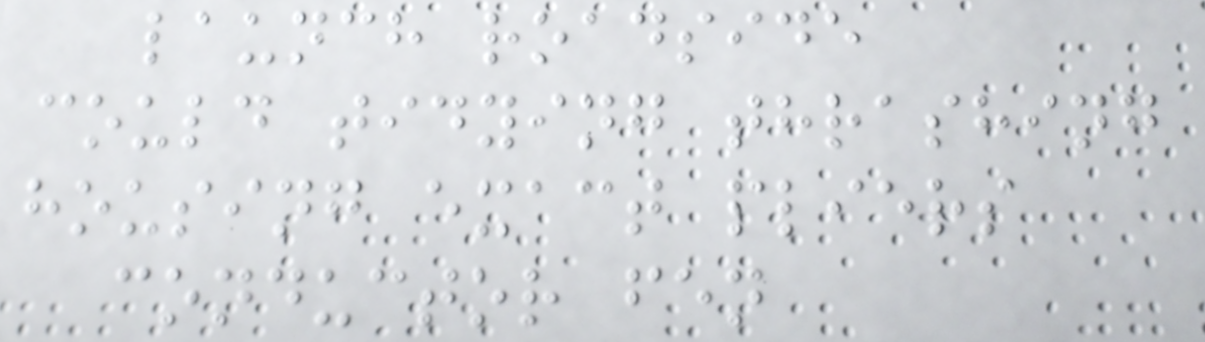launch roadside
could tidying thrashing
housing exact pliers
conductor fen
